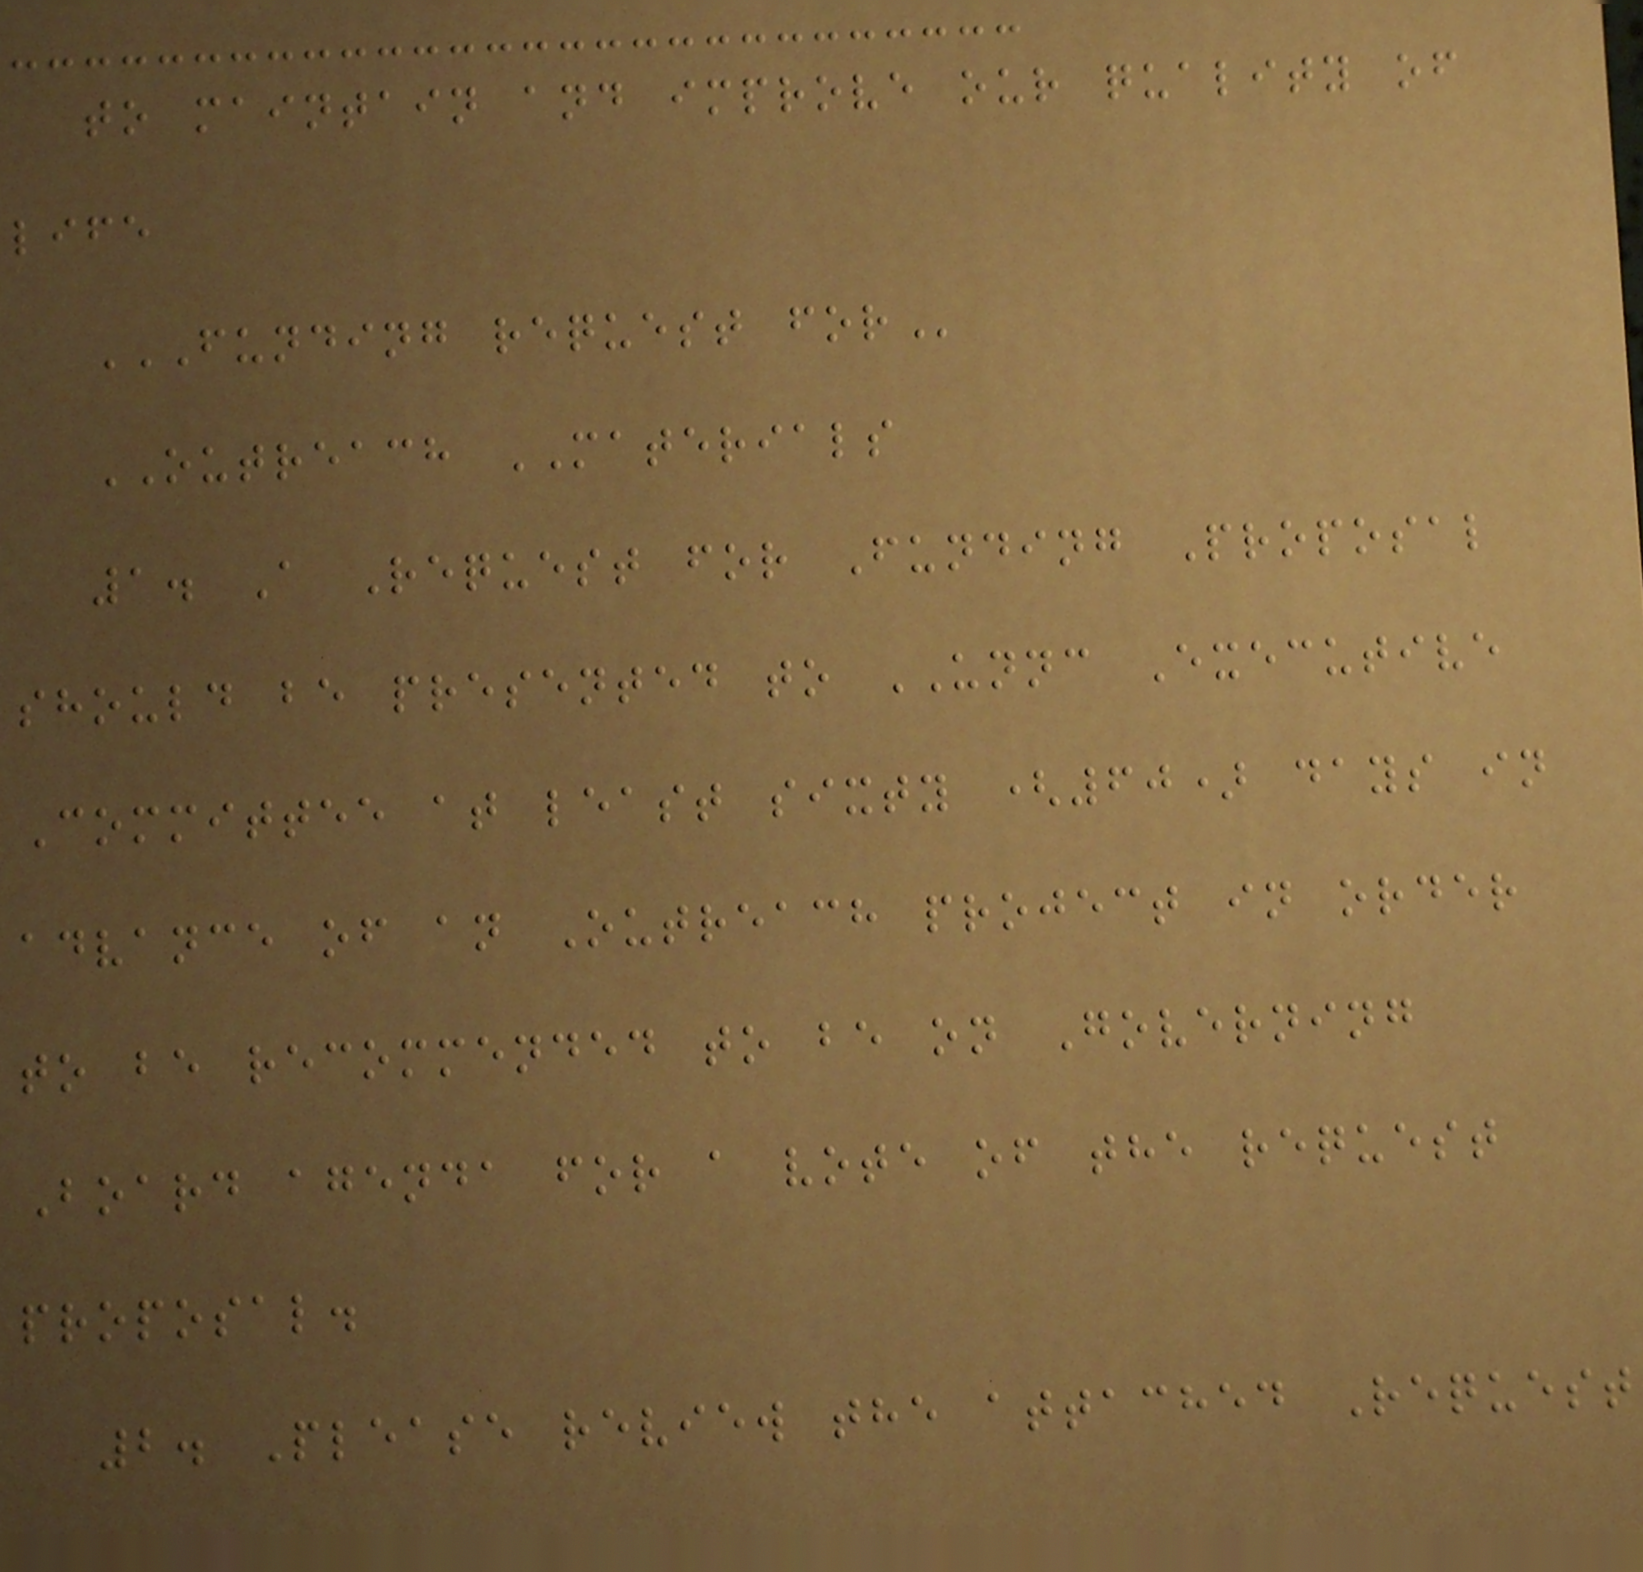to maintain and improve our quality of
life
FUNDING REQUEST FOR
OUTREACH MATERIALS
1. A Request for Funding Proposal
should be presented to UNNC Executive
Committee at least sixty (60) days in
advance of an Outreach project in order
to be recommended to be on Governing
Board agenda for a vote of the request
proposal.
2. Please review the attached Request
